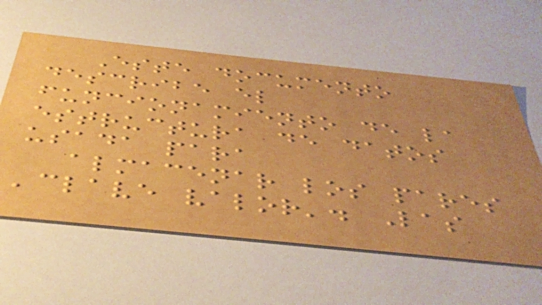Este documento
describe el
funcionamiento de la
estructura de datos
usada para
almacenar los pares
'clave valor'. Las
